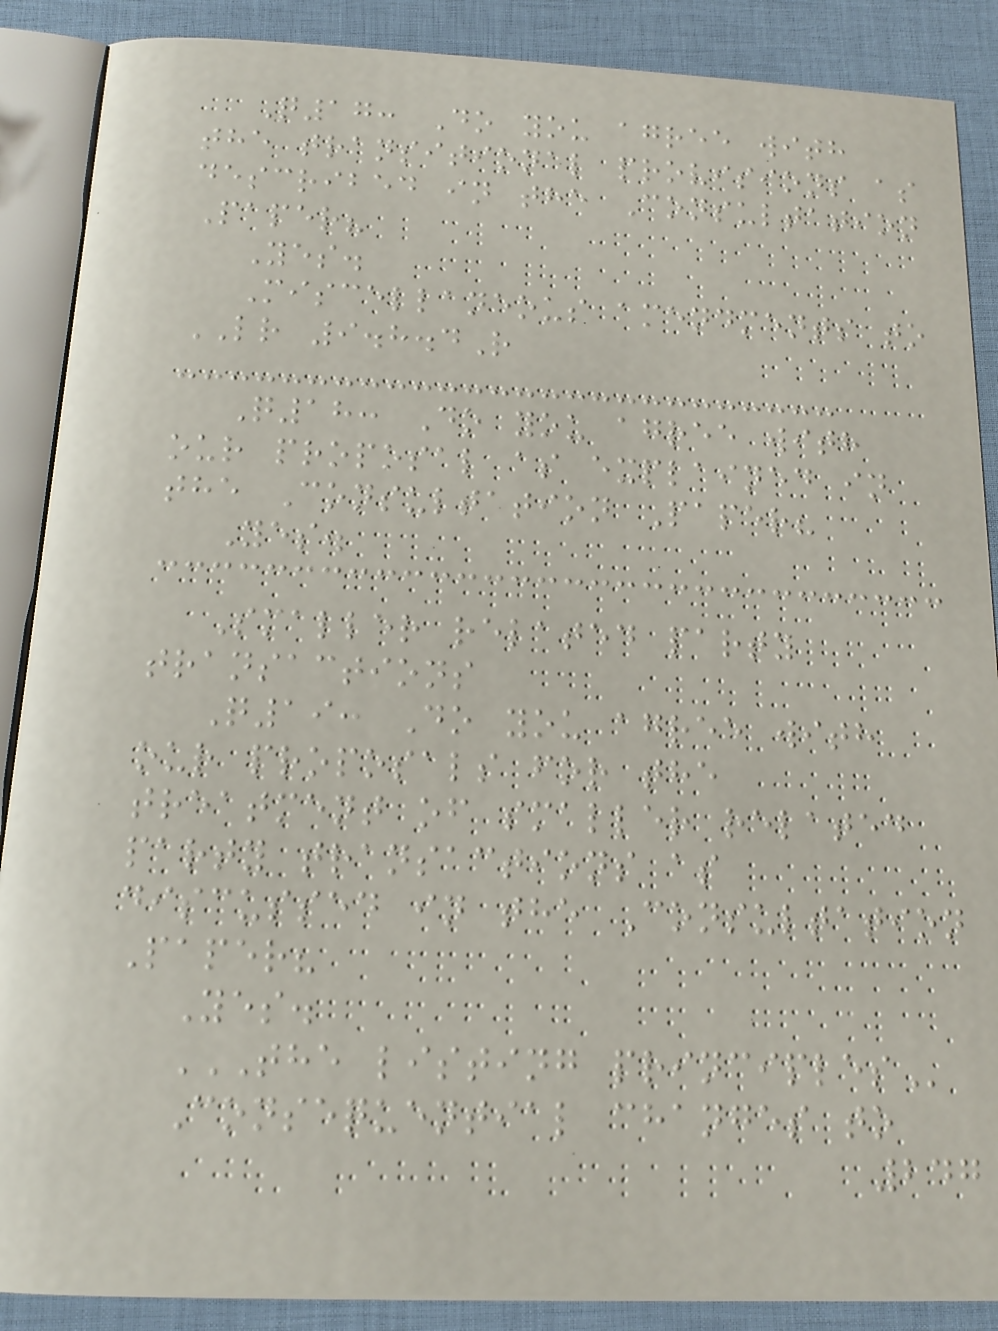Q17: Do you agree with
the transitional provisions as
described in the Consultation
Paper?
Yes.
Miscellaneous amendments to
LR 9.8.4R
Q18: Do you agree with
our proposal as explained in
the Consultation Paper?
Yes.
Smaller related party
transactions
Q19: Do you agree with
our proposals for the
treatment of smaller related
party transactions as
discussed in the Consultation
Paper?
Yes.
THE LISTING PRINCIPLES
Consequential changes to
247
